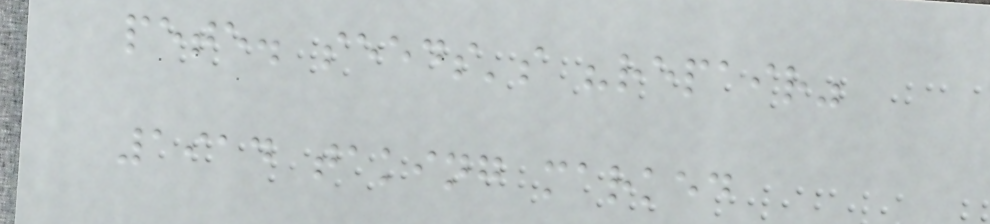pete. seeds's "repair"
1914 taking marked
